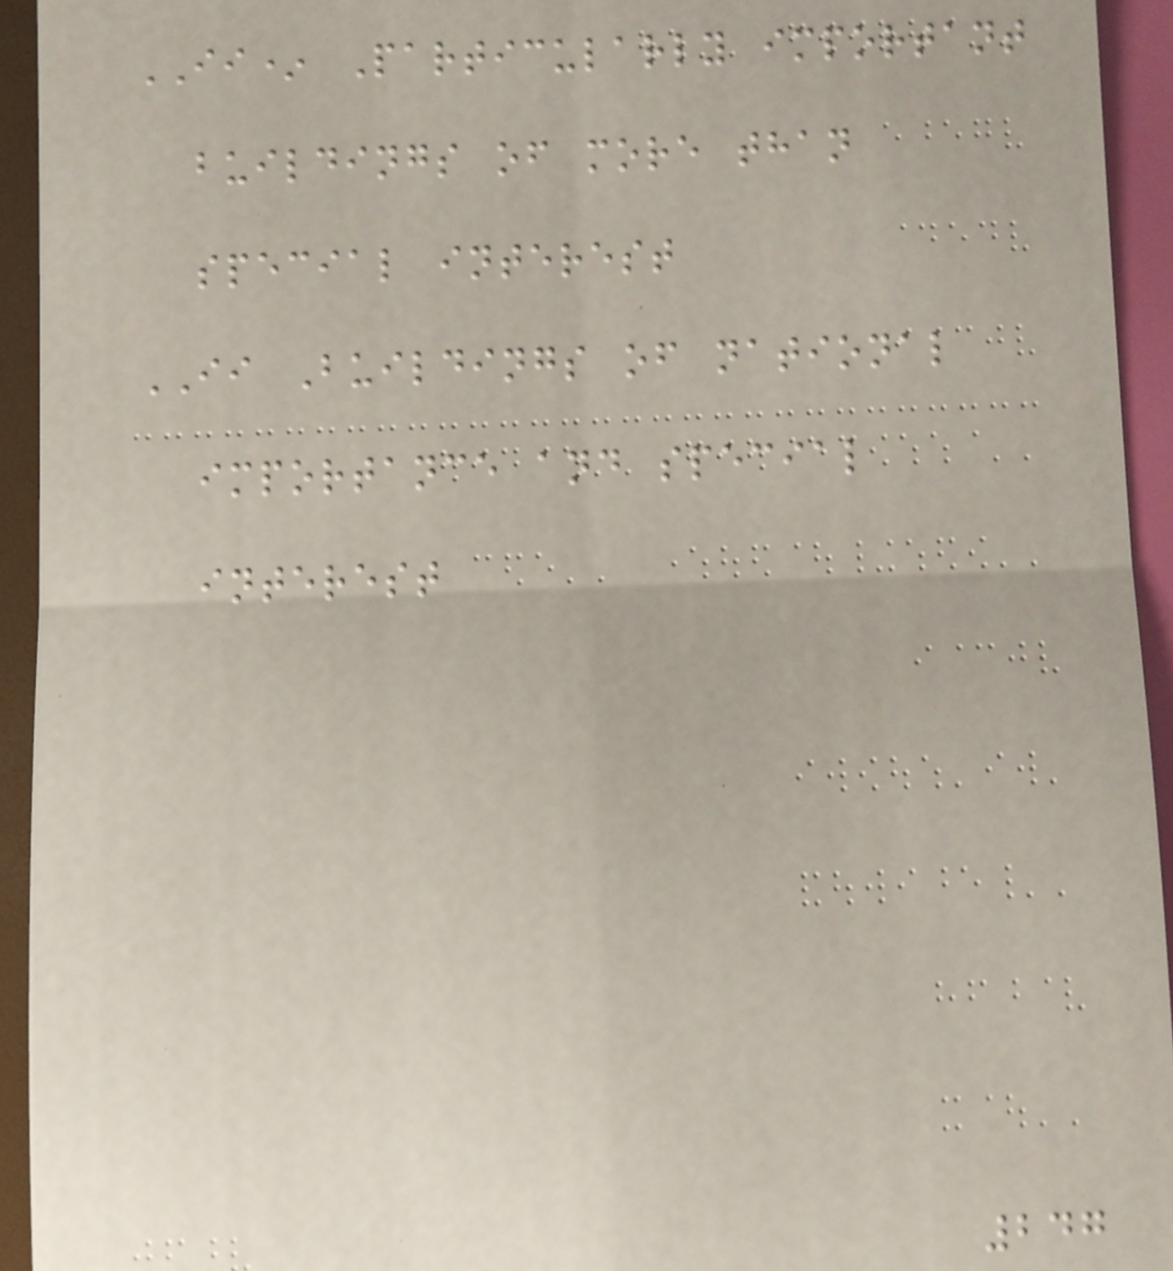II* Particularly important
buildings of more than
special interest
II Buildings of national
importance and special
interest
247
